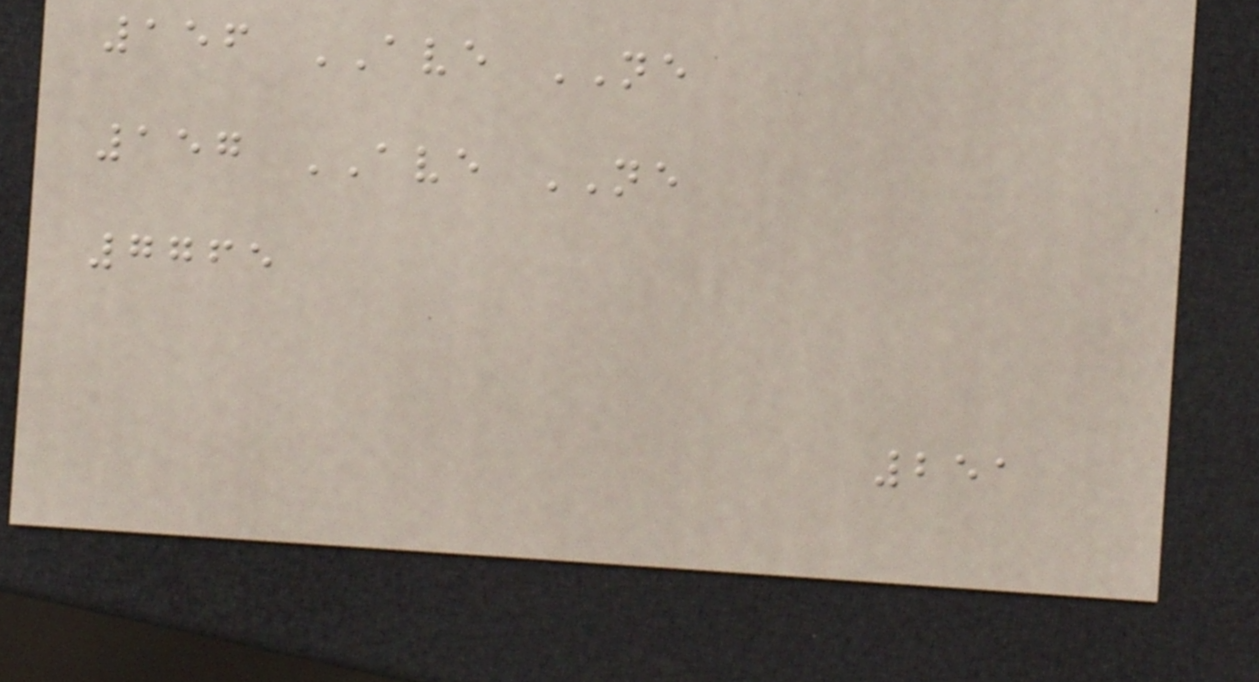156 AVE NE
157 AVE NE
7765
251
